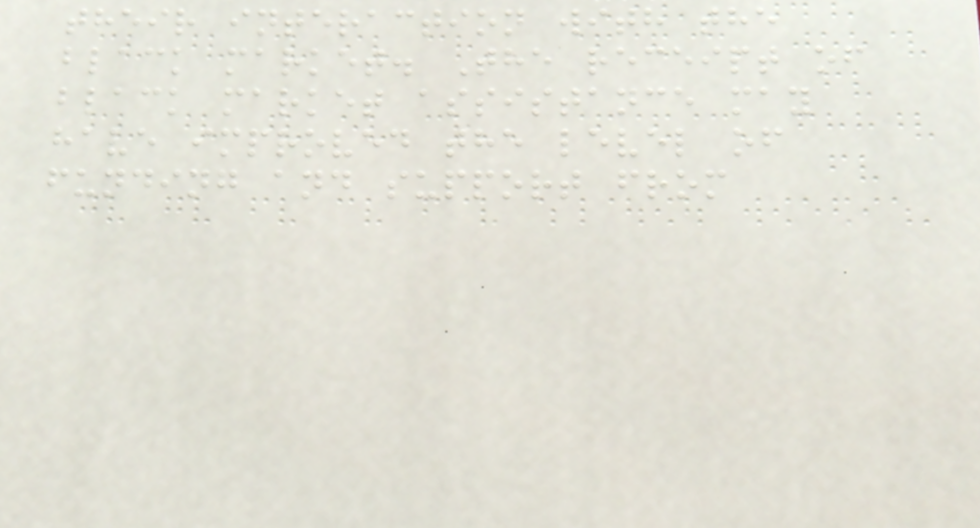their interaction with the
black market. The receipt of
black market assistance may
have improved the level of
funding and support from
